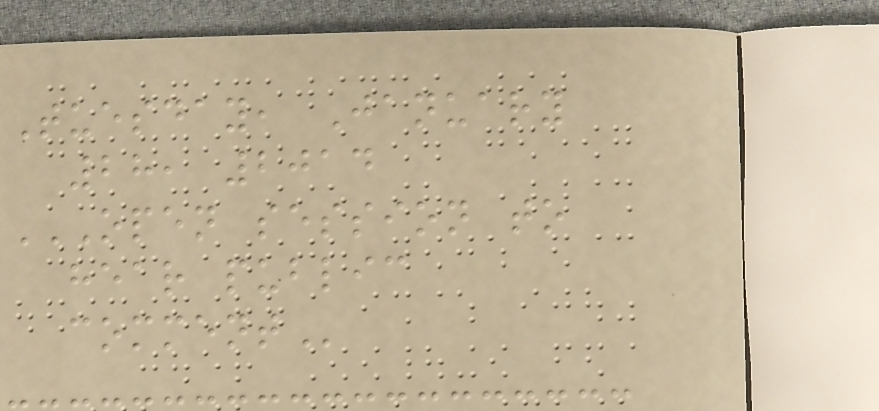Tuesday, January
28, 2014
OPEN SESSION TO
HEAR PUBLIC
COMMENT
